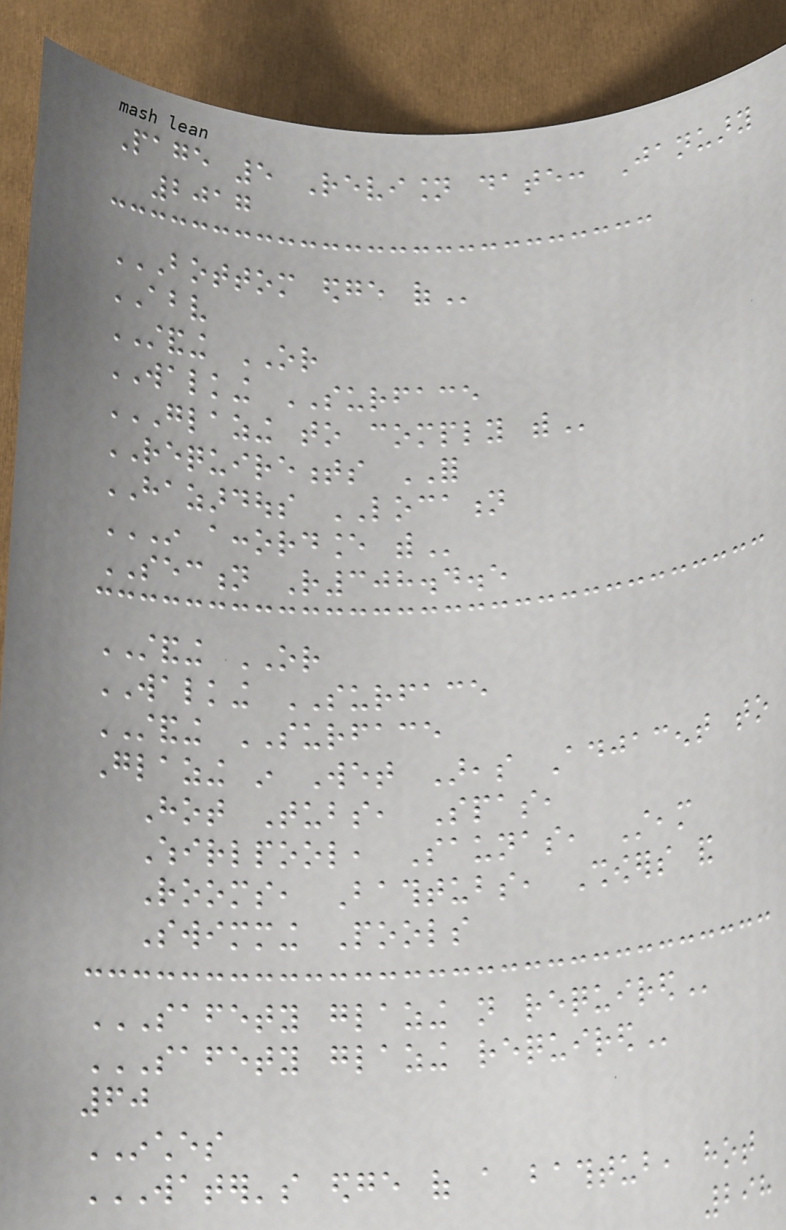Page 5 Revision date: January
2017
BOTTOM EDGE OF
ABOVE
STANDING OR
WALKING SURFACE
GLAZING TO COMPLY WITH
REQUIREMENTS FOR
HAZARDOUS LOCATION
IN ACCORDANCE WITH
SECTION R308.4.5
STANDING OR
WALKING SURFACE
STANDING SURFACE
Glazing in Wet Areas Adjacent to
Hot Tubs, Spas,
Whirlpool, Saunas, Steam
Rooms, Bathtubs, Showers and
Swimming Pools
SAFETY GLAZING NOT REQUIRED
SAFETY GLAZING REQUIRED
60
INCHES
WATER'S EDGE OF A BATHTUB, HOT
298
